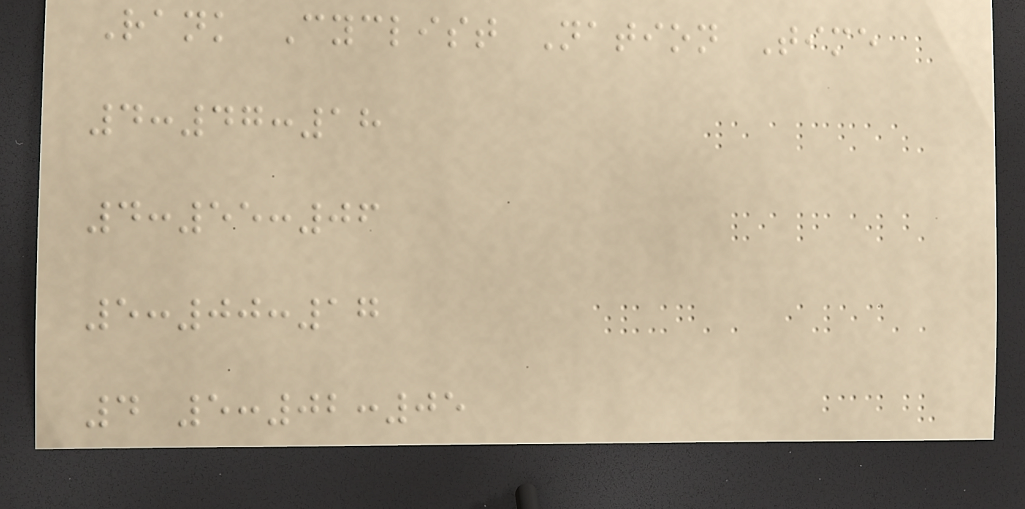Rank Cyclist Nation Time
4:47:18
4:55:06
5:00:17
4 5:02:05
